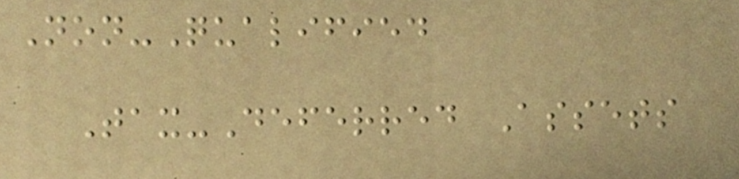Non-Qualified
Tax-Deferred Assets
